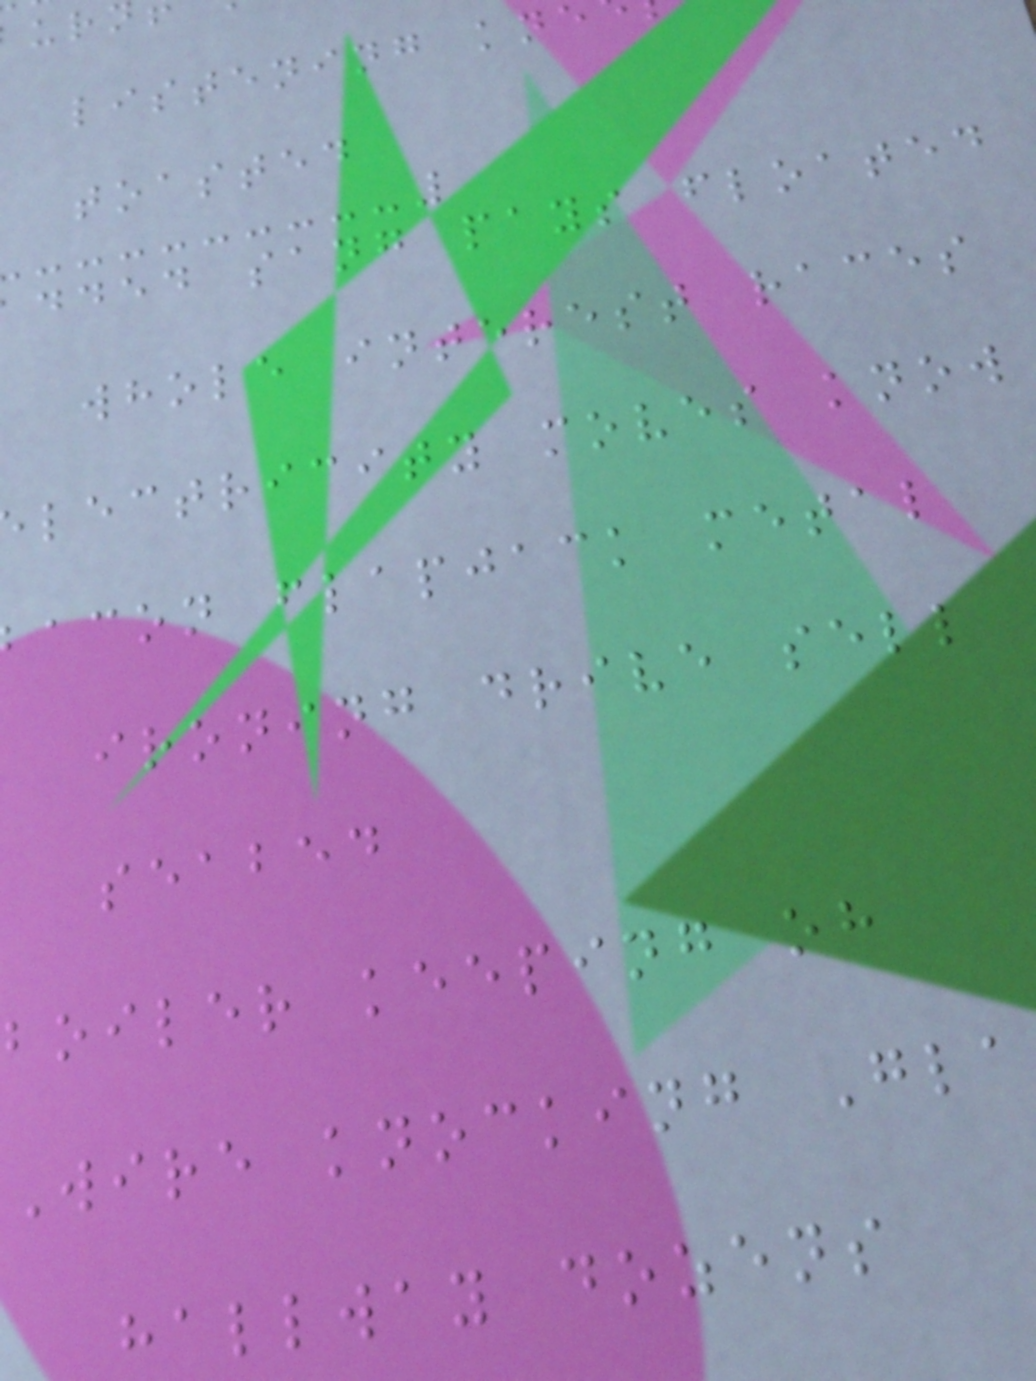listening kne
toasted
dded sang pays floated
whole interest races
lectricity moves know
acon flapjack metal
ironing drive sell
seabed
boiler keeping oh
Wire knocking Gla
hallway dozens
